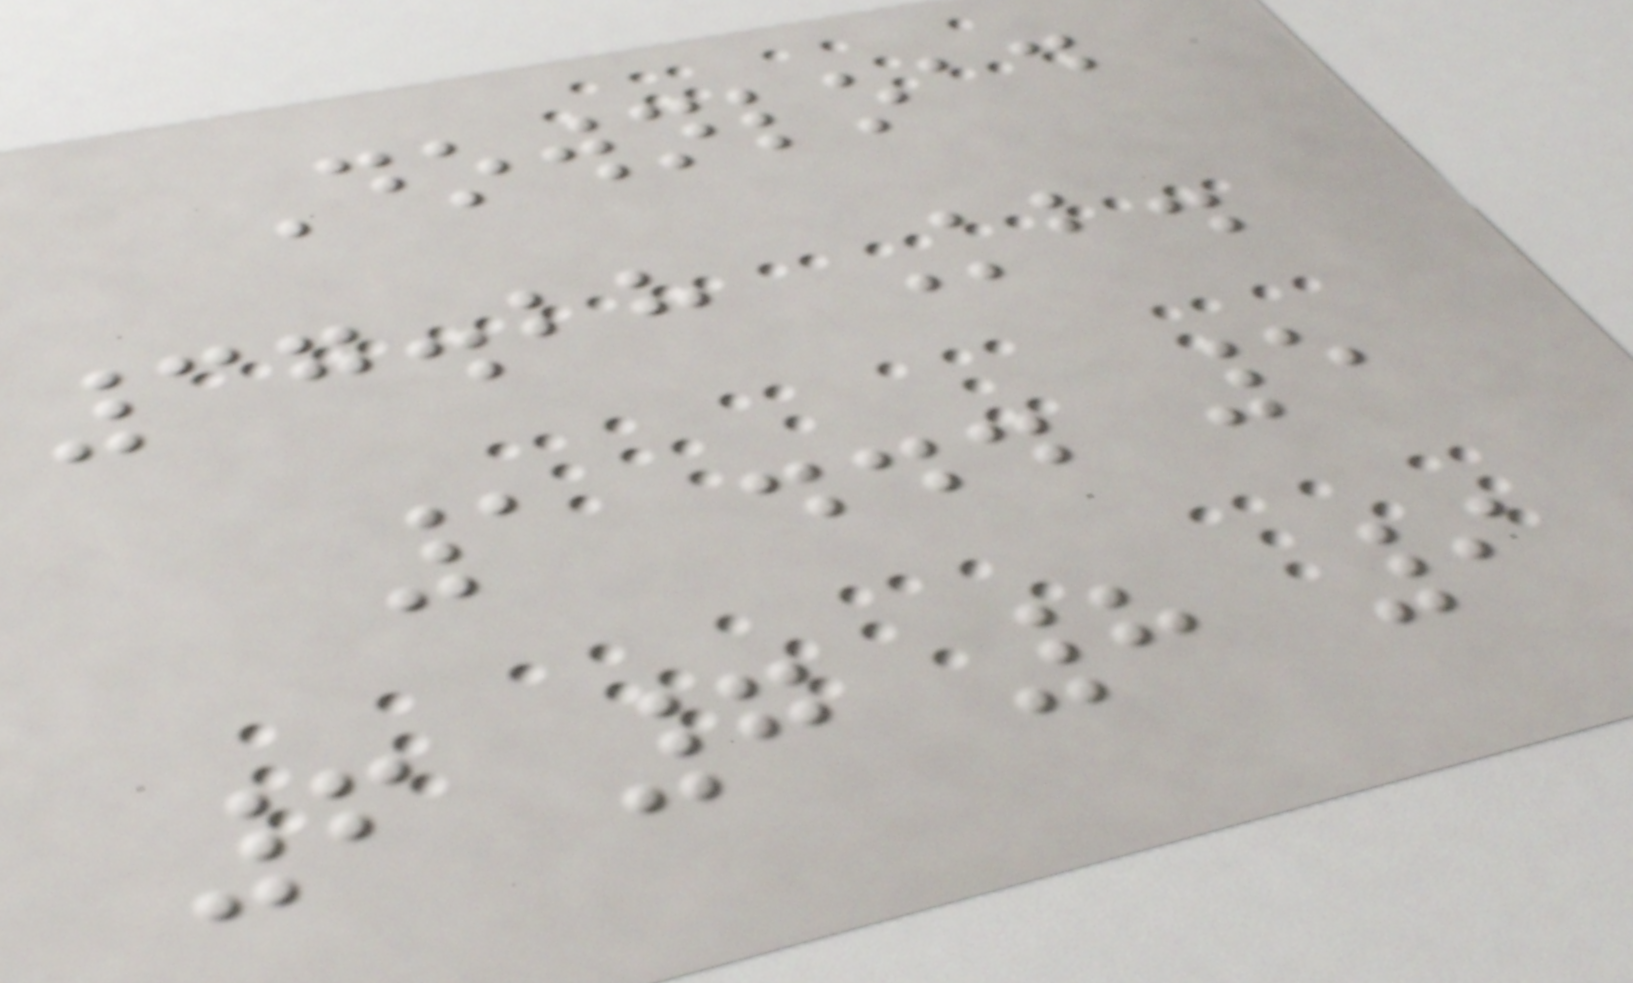Download
37.28 Kb.
1 ... 5
6 7 8 9
